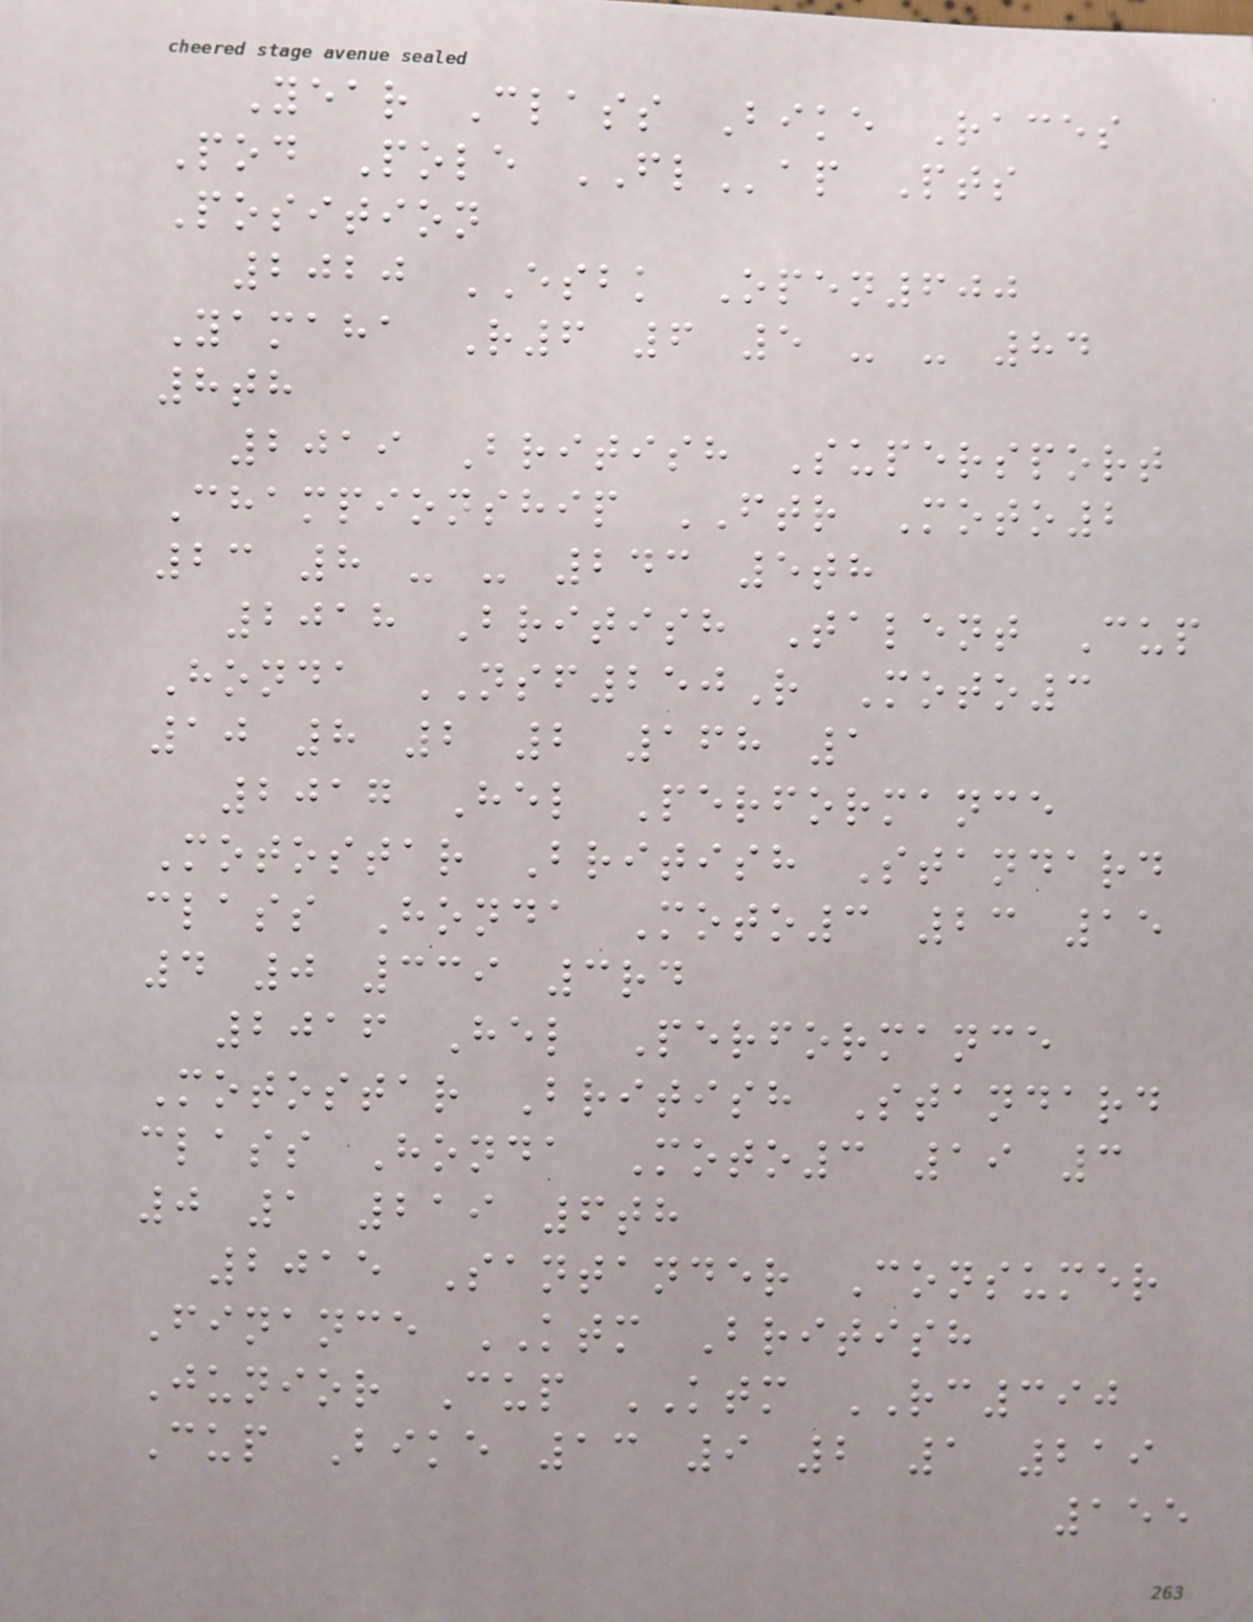Year Class Bike Races
Pod Pole FLap Pts
Position
2020 ESBK Open600
Yamaha R6 6 5 - - 84
8th
2019 British Supersport
Championship FTR Moto2
23 8 - - 243 5th
2018 British Talent Cup
Honda NSF250R Moto3
10 8 2 2 168 1
2017 Hel Performance
Motostar British Standard
class Honda Moto3 23 15
4 0 339 3rd
2016 Hel Performance
Motostar British Standard
class Honda Moto3 19 3
0 1 219 6th
2015 Santander Consumer
Finance KTM British
Junior Cup KTM RC390
Cup Bike 13 9 2 1 219
155
